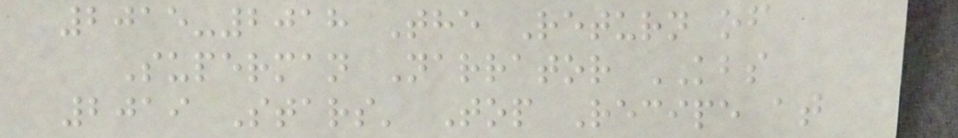2015-2018 The Return of
Superman Narrator KBS
2019 Stars' Top Recipe at
